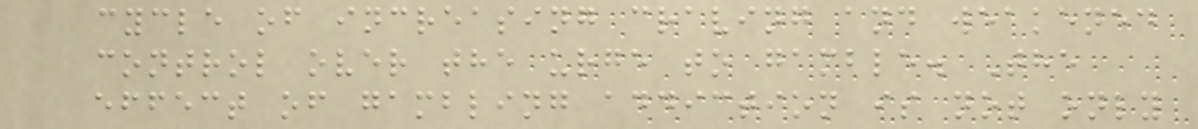cycle of increasing craving and weakened
control over the urge to gamble. The
effect of gambling addiction is not only
